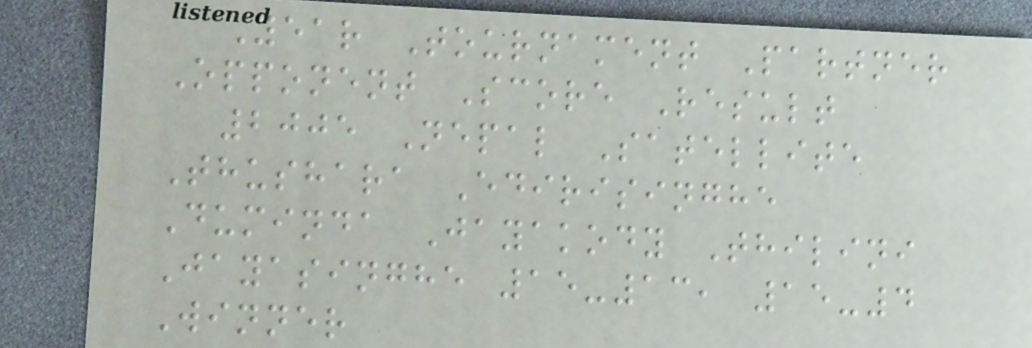Year Tournament Partner
Opponent Score Result
2005 Nepal Satellite
Thushara Edirisinghe
Duminda Jayakody Thilini
Jayasinghe 15-13, 15-4
Winner
